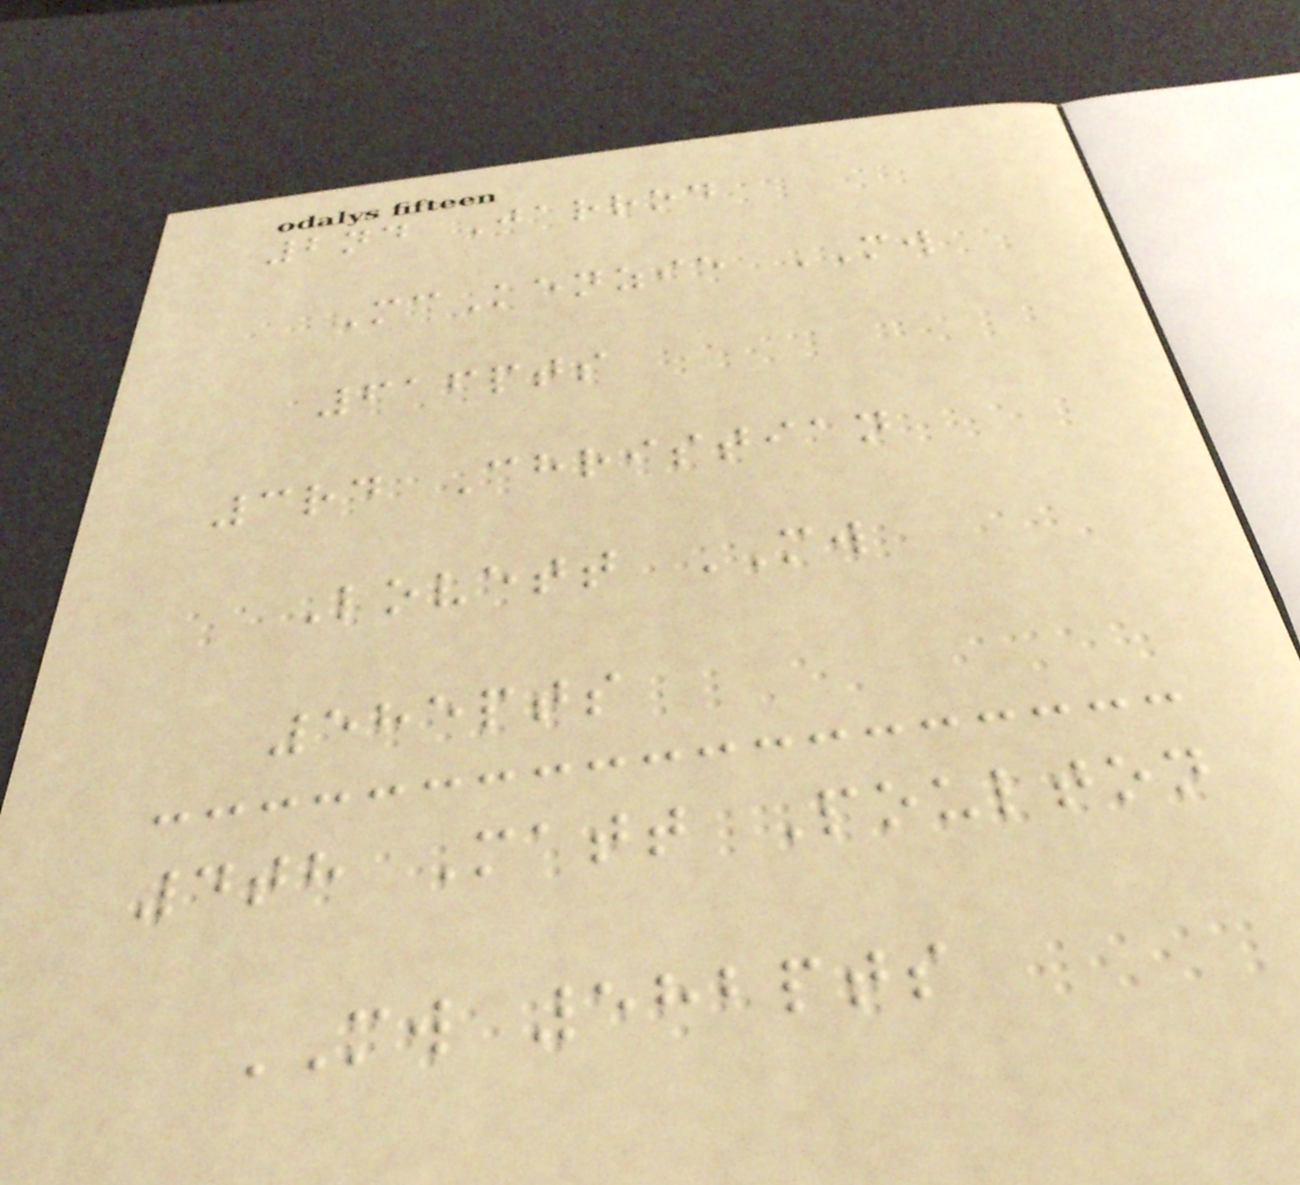2nd Jarrod
McKenzie MW
616pts
3rd Christian
Lovett MW
585pts
4th Matt Poulton
MW 582pts
